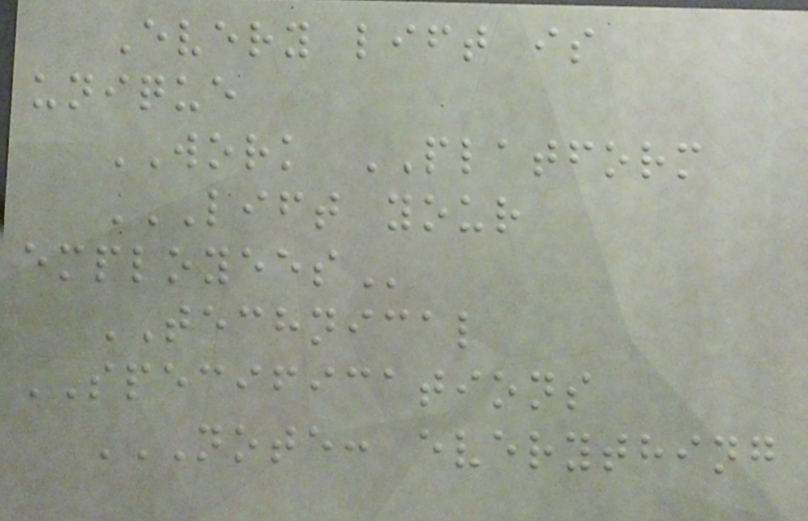Every lift is
unique
WORK PLATFORM
LIFT YOUR
EMPLOYEES
TECHNICAL
SPECIFICATIONS
NOTE: EVERYTHING
